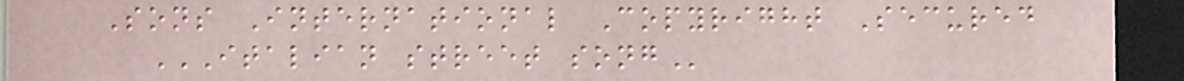Sons International Copyright Secured
ITALIAN STREET SONG
